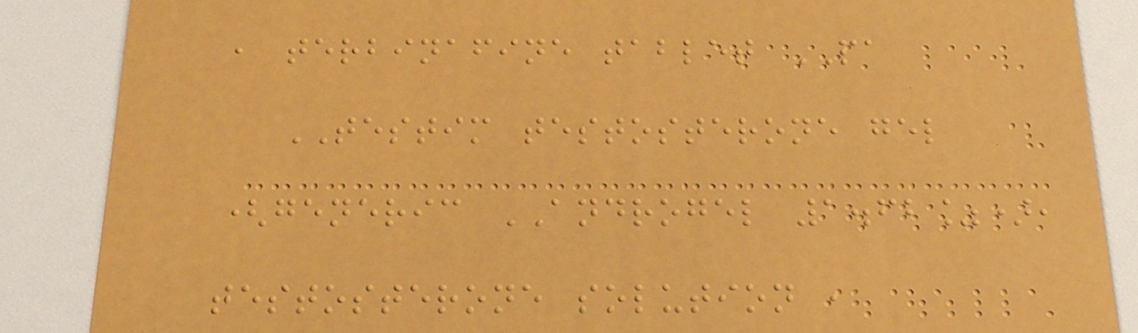, terbinafine tablet PA
TESTIM testosterone gel
(generic ANDROGEL 1.62%),
testosterone solution ,
